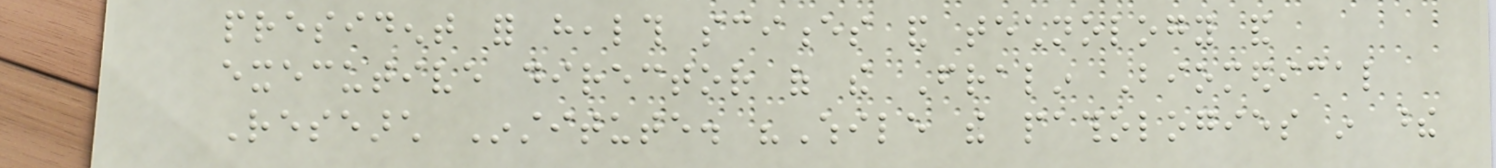president for health sciences and technology and
executive director of the Fralin Biomedical
Research Institute. "While the pathologies in these
